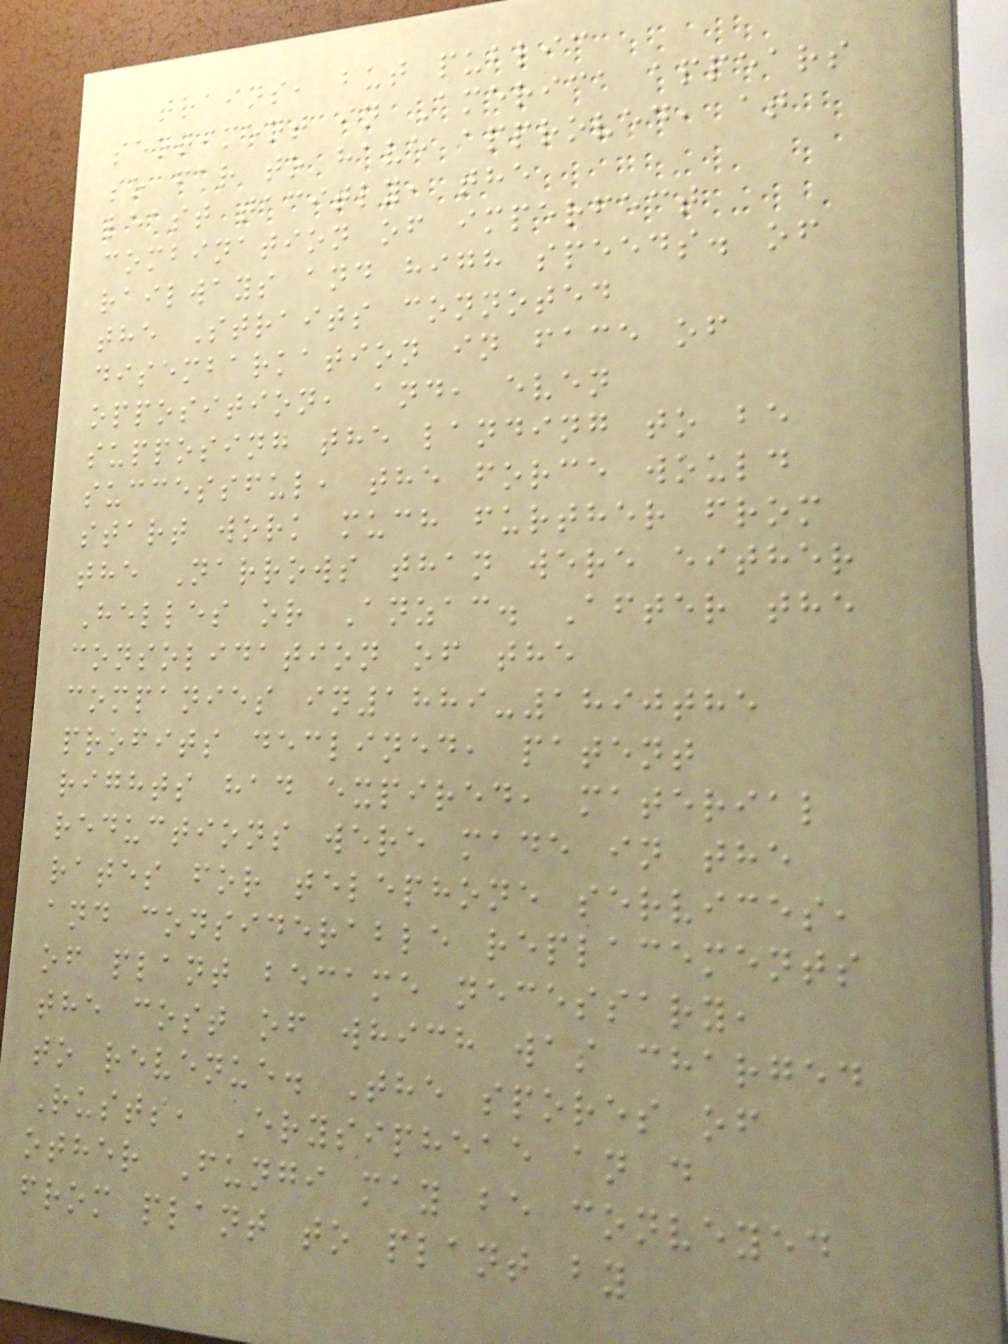trains, but public
sentiment in America appears
so far to have approved, at
least tacitly, the
combination of imperfect
railways and high speeds. of
the Straits connoted
disembarkation in face of
opposition, and, even
supposing the landing to be
successful, the force would
start work much further from
the Narrows than were either
Helles or Anzac. After the
consolidation of the
companies in1889-1890the
profits declined, patent
rights had expired, material
reductions were made in the
rates for telephone services,
and considerable replacements
of plant became necessary,
the cost of which was charged
to revenue. The spores of
Rusts, Erysipheae an d
other Fungi may be conveyed
from plant to plant by
